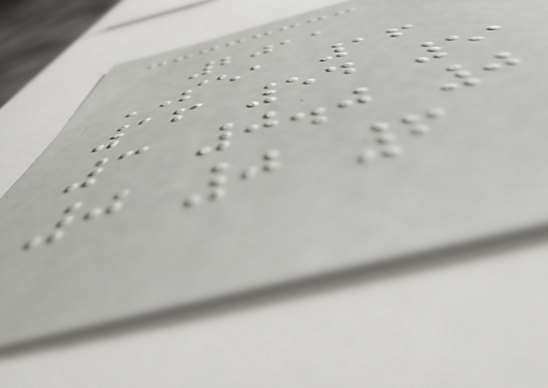2011
SEA 16
16 54 51
3 0.0 0
0 0 6
